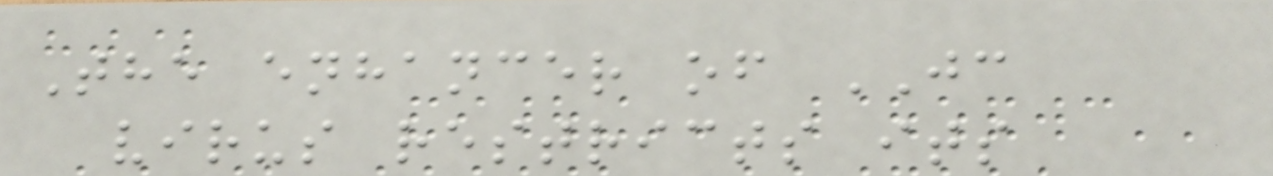The enhancer of JC
virus restricts its
